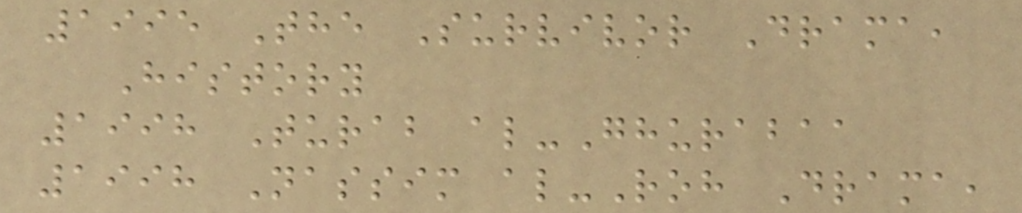1995 The Survivor Drama,
History
1998 Turab al-Ghurabaa
1998 Nassim al-Roh Drama,
